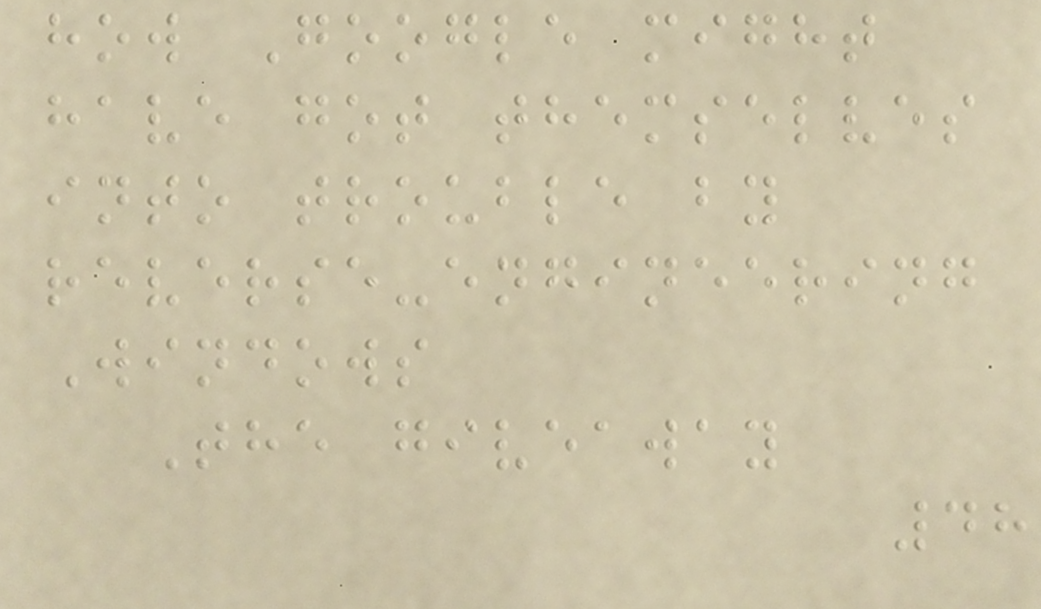how Google might
have got themselves
into trouble by
reverse-engineering
Windows
The giveaway
48
